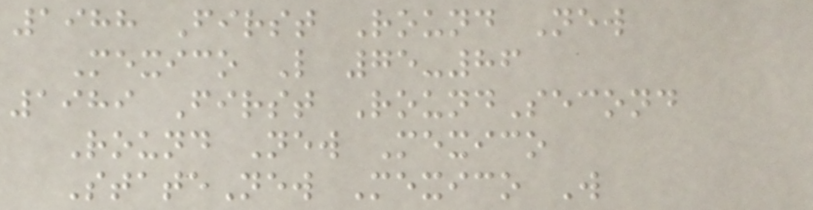1988 First Round New
Mexico L 75-86
1989 First RoundSecond
Round New Mexico
StateNew Mexico W
